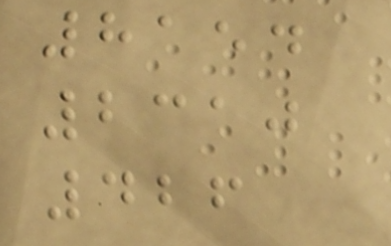8154
2310
426
